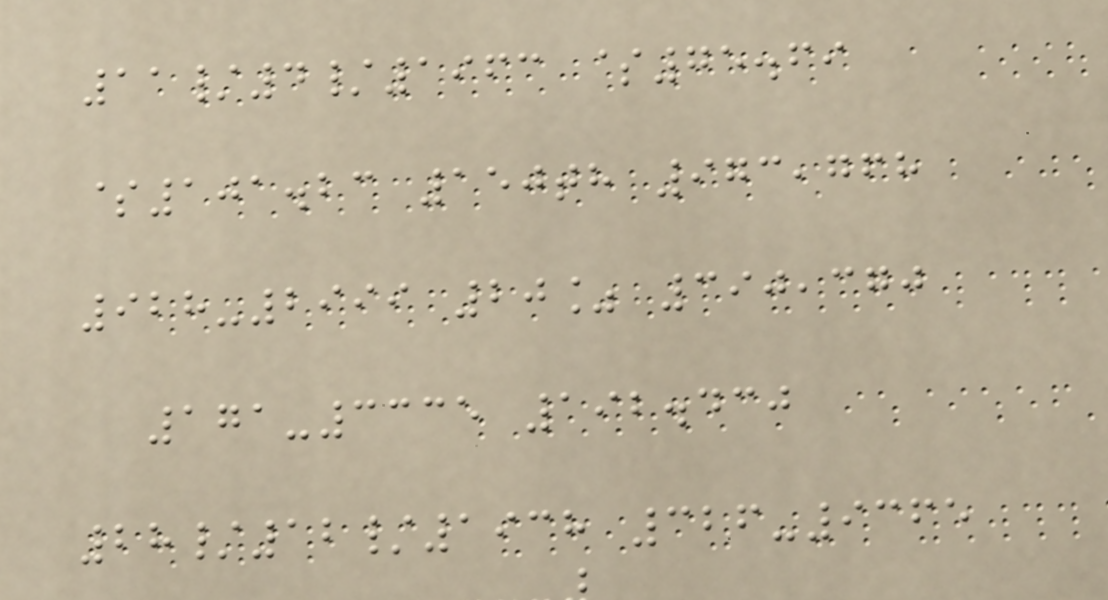11/4/1963 $75.69
$101.23 150th 973,768
928-2999 20% 390,370
171-3335 192.430
28/12/1938 326-9365
